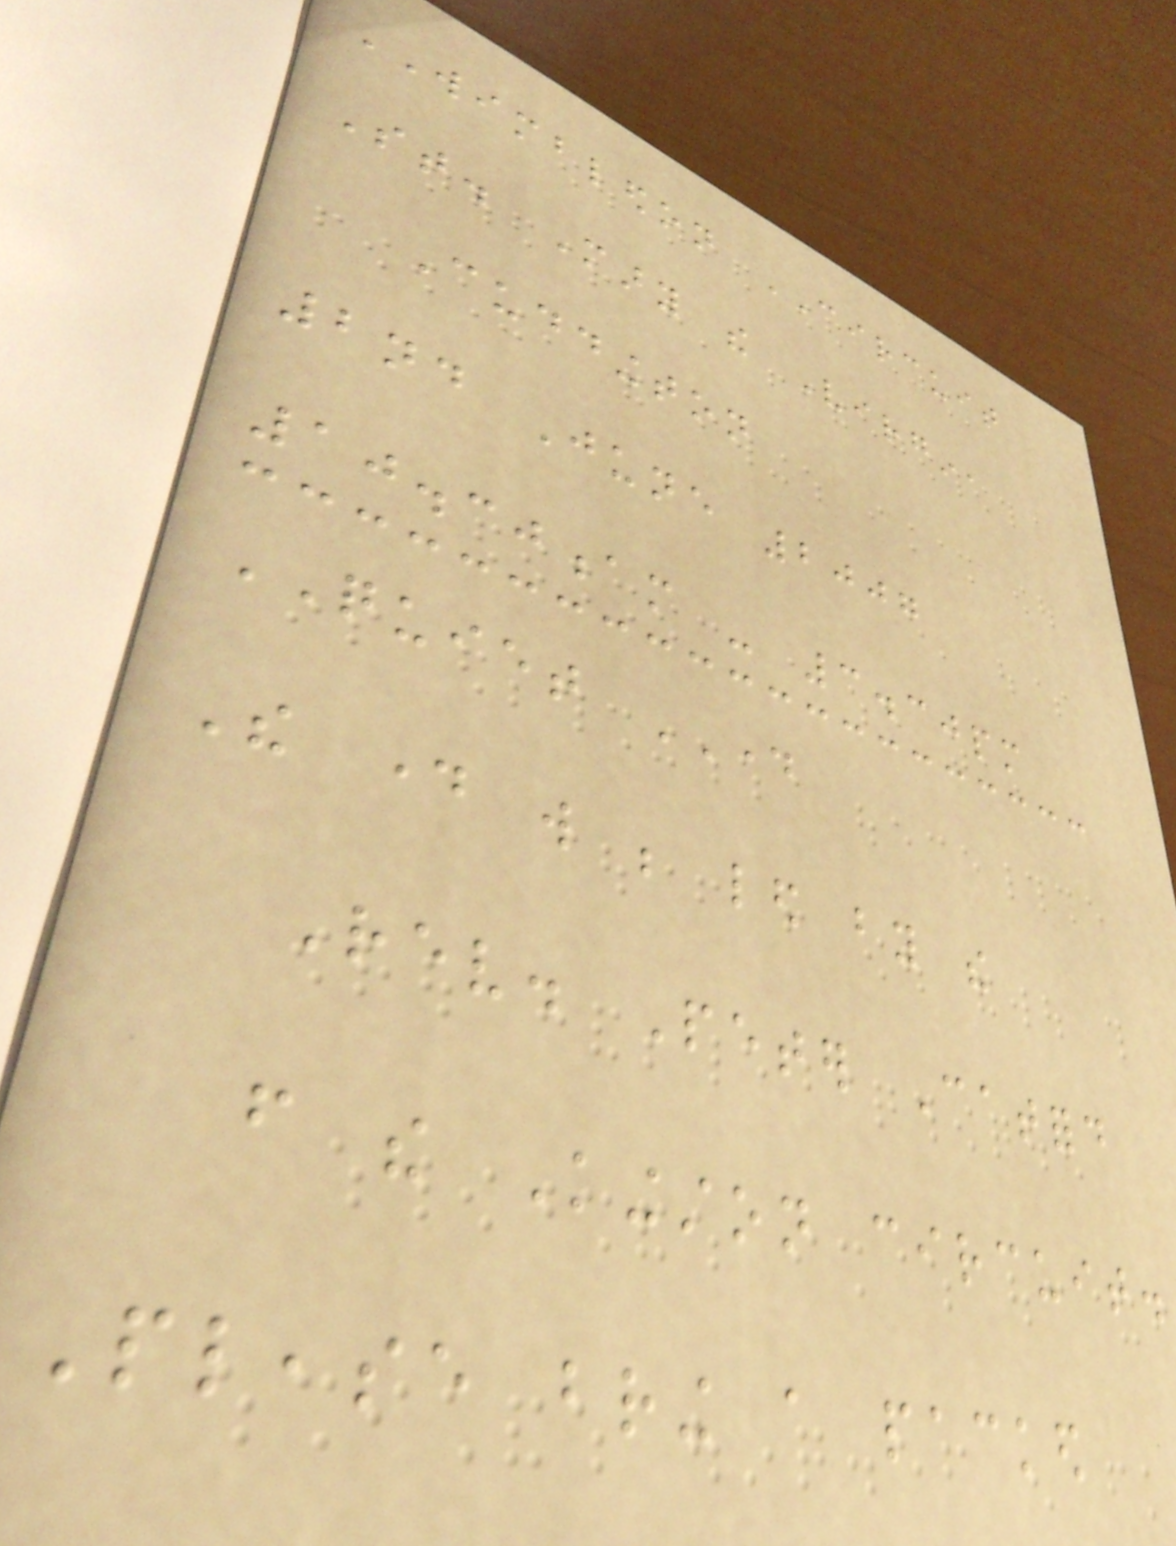WIMBLEDON CIRCUIT
St. Mary the Virgin,
Cuddington
2nd June 2007
10.30am - 3.30pm
QUIET DAY
The day will be led by the
Rev. Peter Catford
from the Kingston circuit.
Please bring a packed
